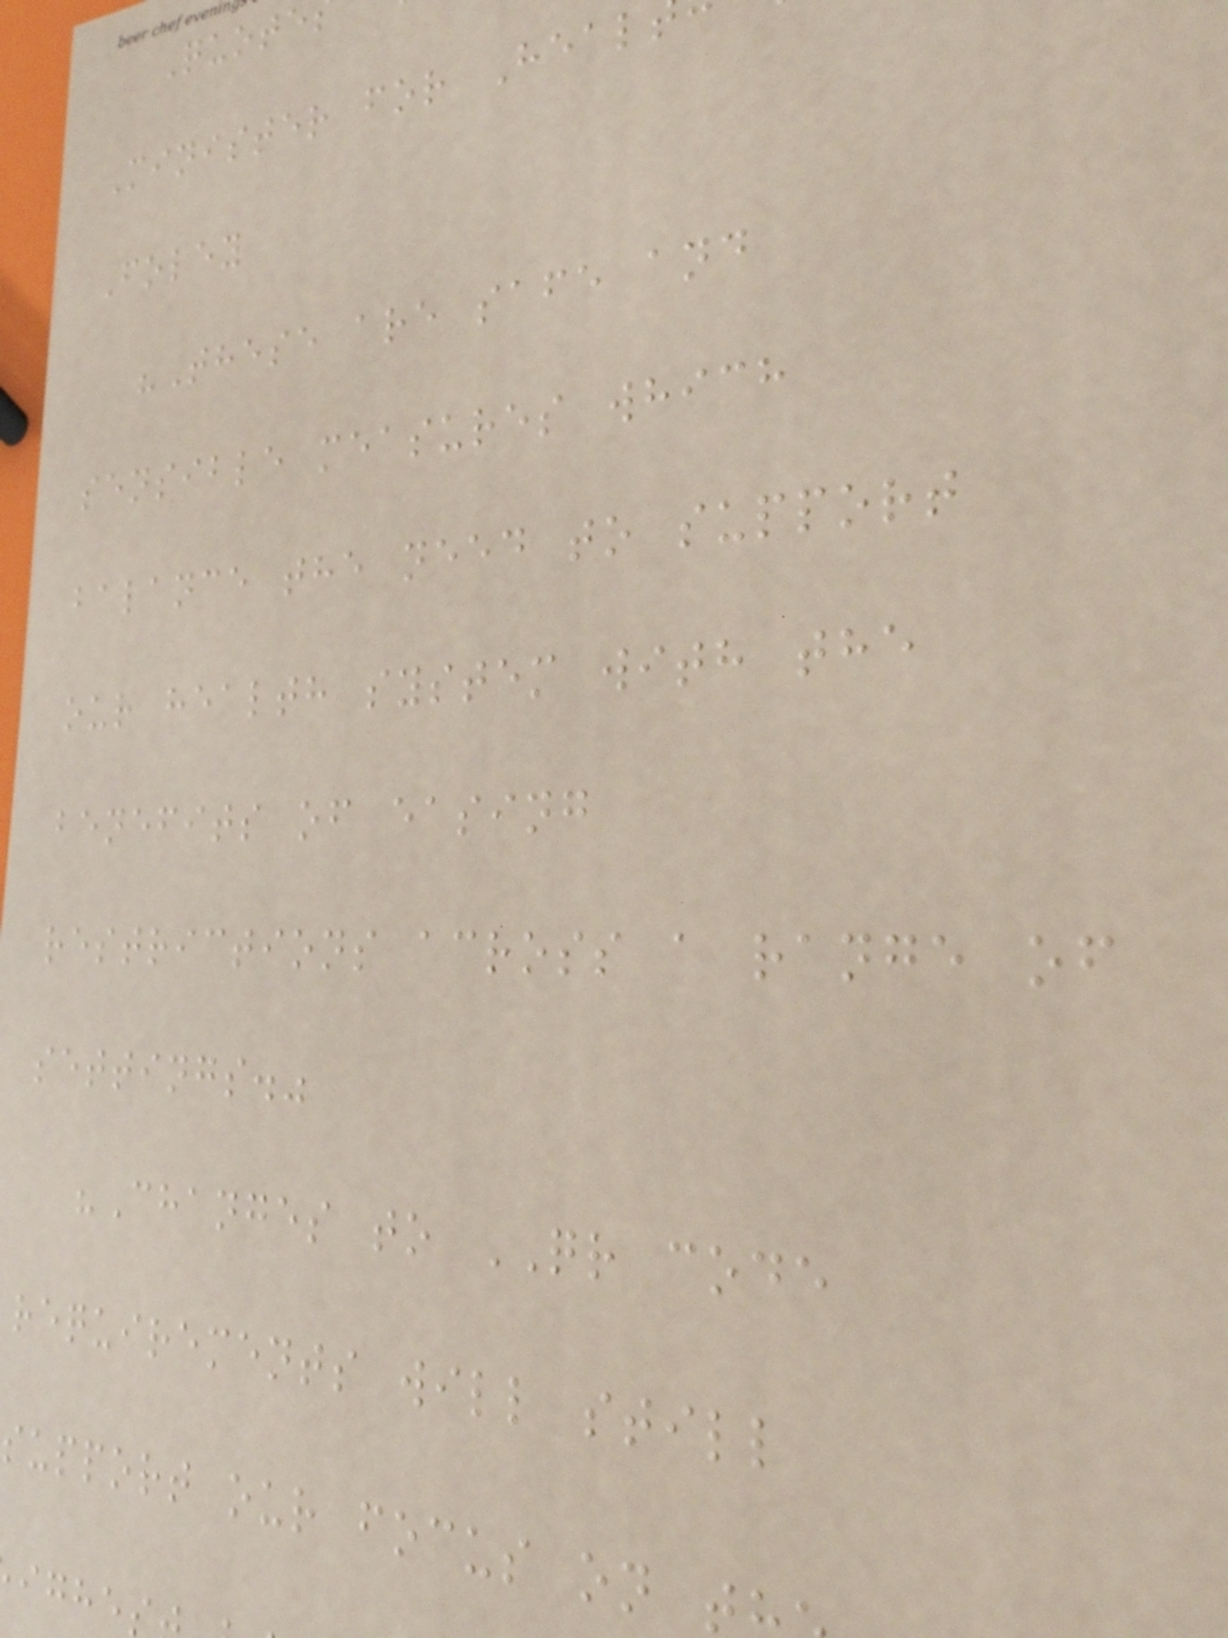Quote
Minister for Heal
Foley
"These are safe and
sensible measures which
balance the need to support
our health system with the
benefits of easing
restrictions across a range of
settings."
"Changes to QR code
requirements will still
support our focus on
